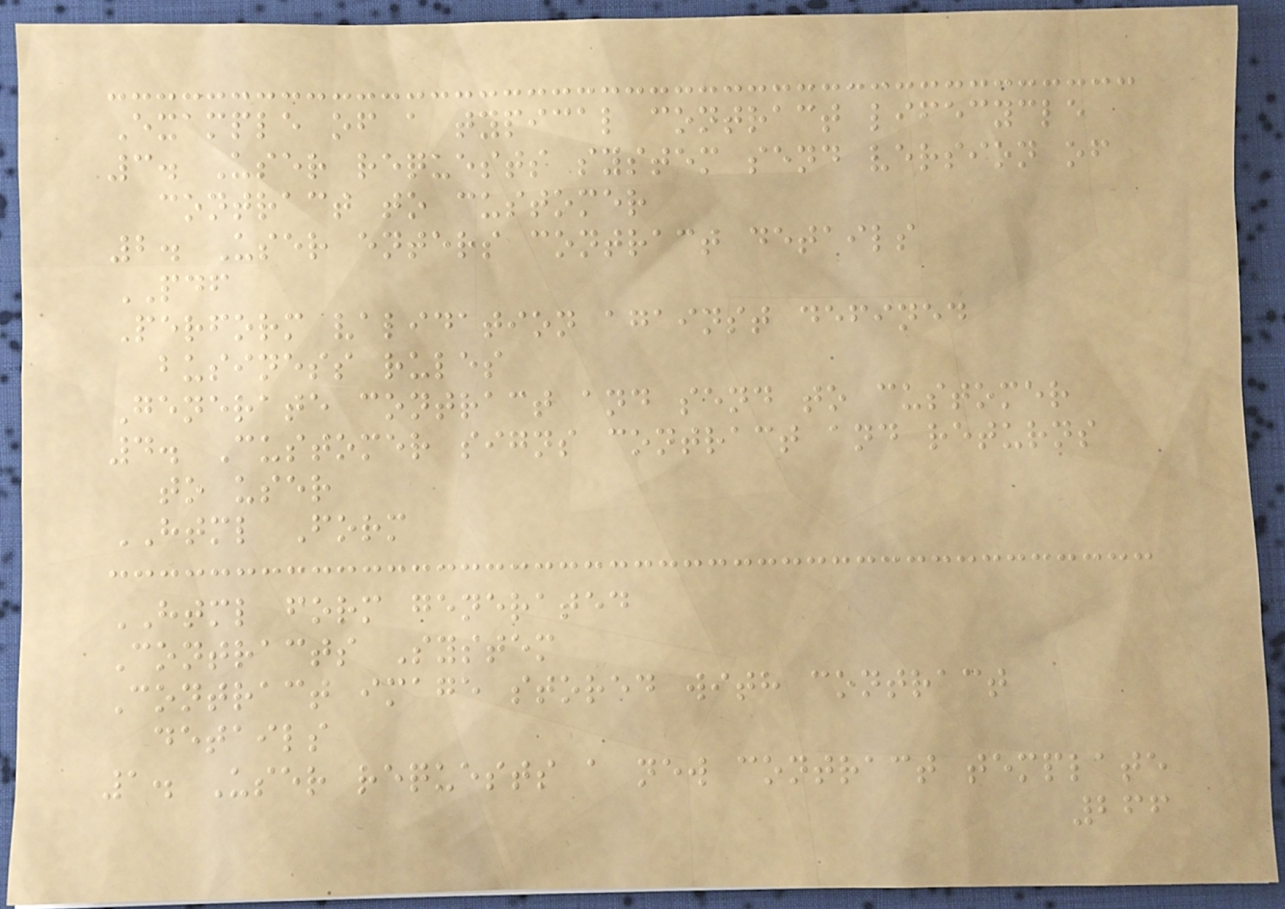Example of a typical contract lifecycle
3. User requests system send version of
contract to customer
2. User enters contract details
PDF
Perform validation against defined
business rules
Generate contract and send to customer
4. Customer signs contract and returns
to user
HTML Form
HTML form generated
Contracts System
Contract image stored with contract
details
1. User requests a new contract template
266
